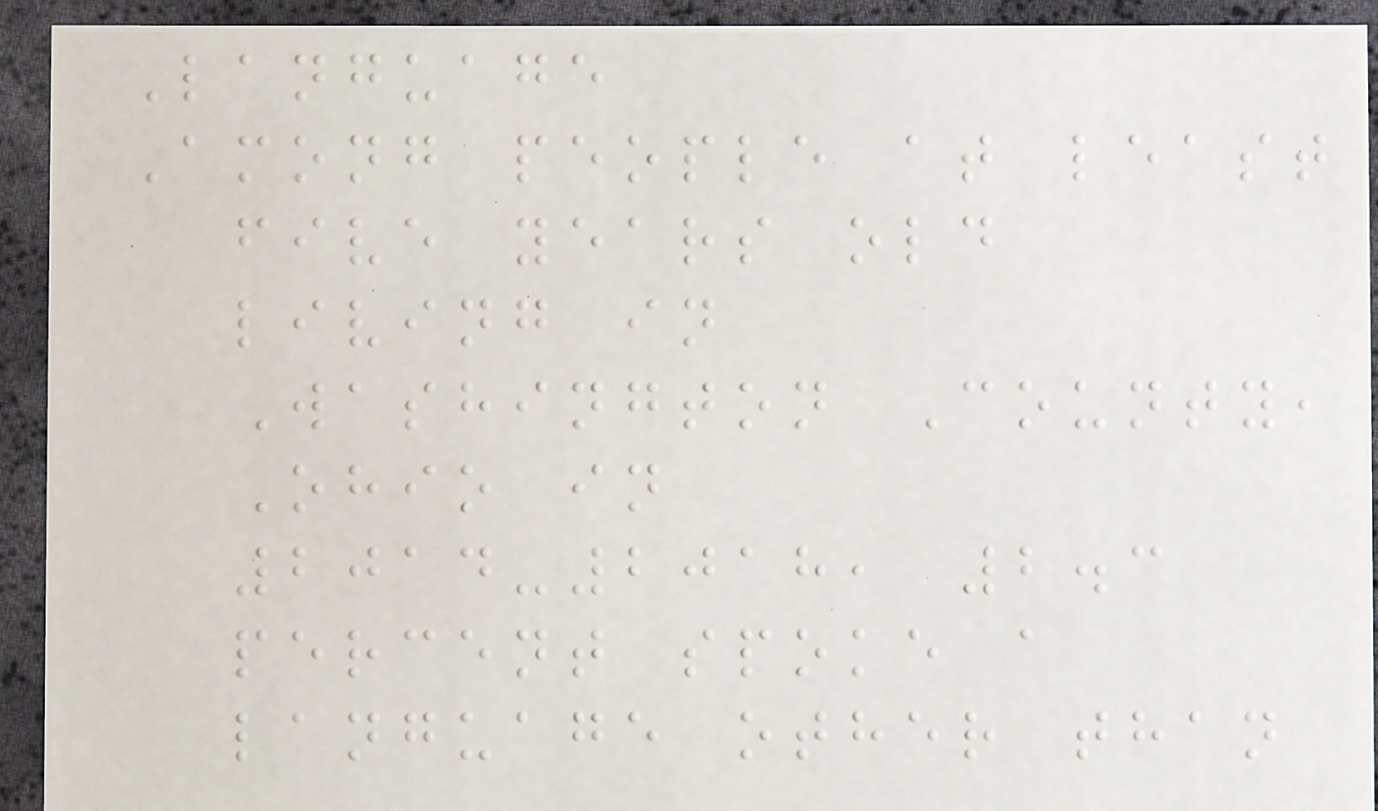Language
Among people at least
five years old
living in
Washington County,
Ohio in
2014-2018, 2.3
percent spoke a
language other than
